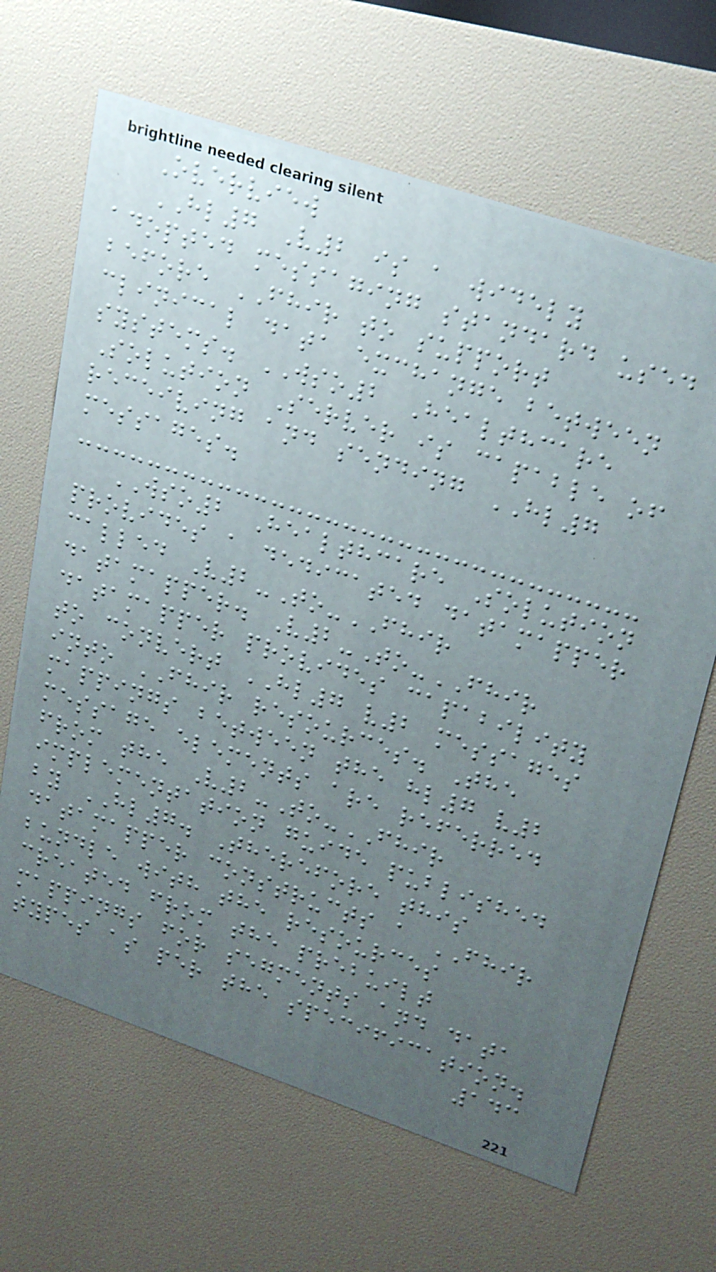Overview
HL7 V2 is a widely
adopted messaging standard used
before FHIR to support
clinical data exchange between
systems. WSO2 Healthcare
Solution Server is capable of
receiving and sending HL7
messages.
WSO2 Healthcare Solution
provides a dedicated datamapper
called V2-To-FHIR
datamapper. V2-To-FHIR
datamapper provides capability
to convert HL7 v2 messages
into FHIR resources. The
mappings between the hl7 v2
message elements are referred
from the V2-To-FHIR
implementation guide published
by HL7. Therefore this
datamapper constructs a FHIR
bundle with the resources
created from the prebuilt
mappings for segments and data
types as per the specification.
143
